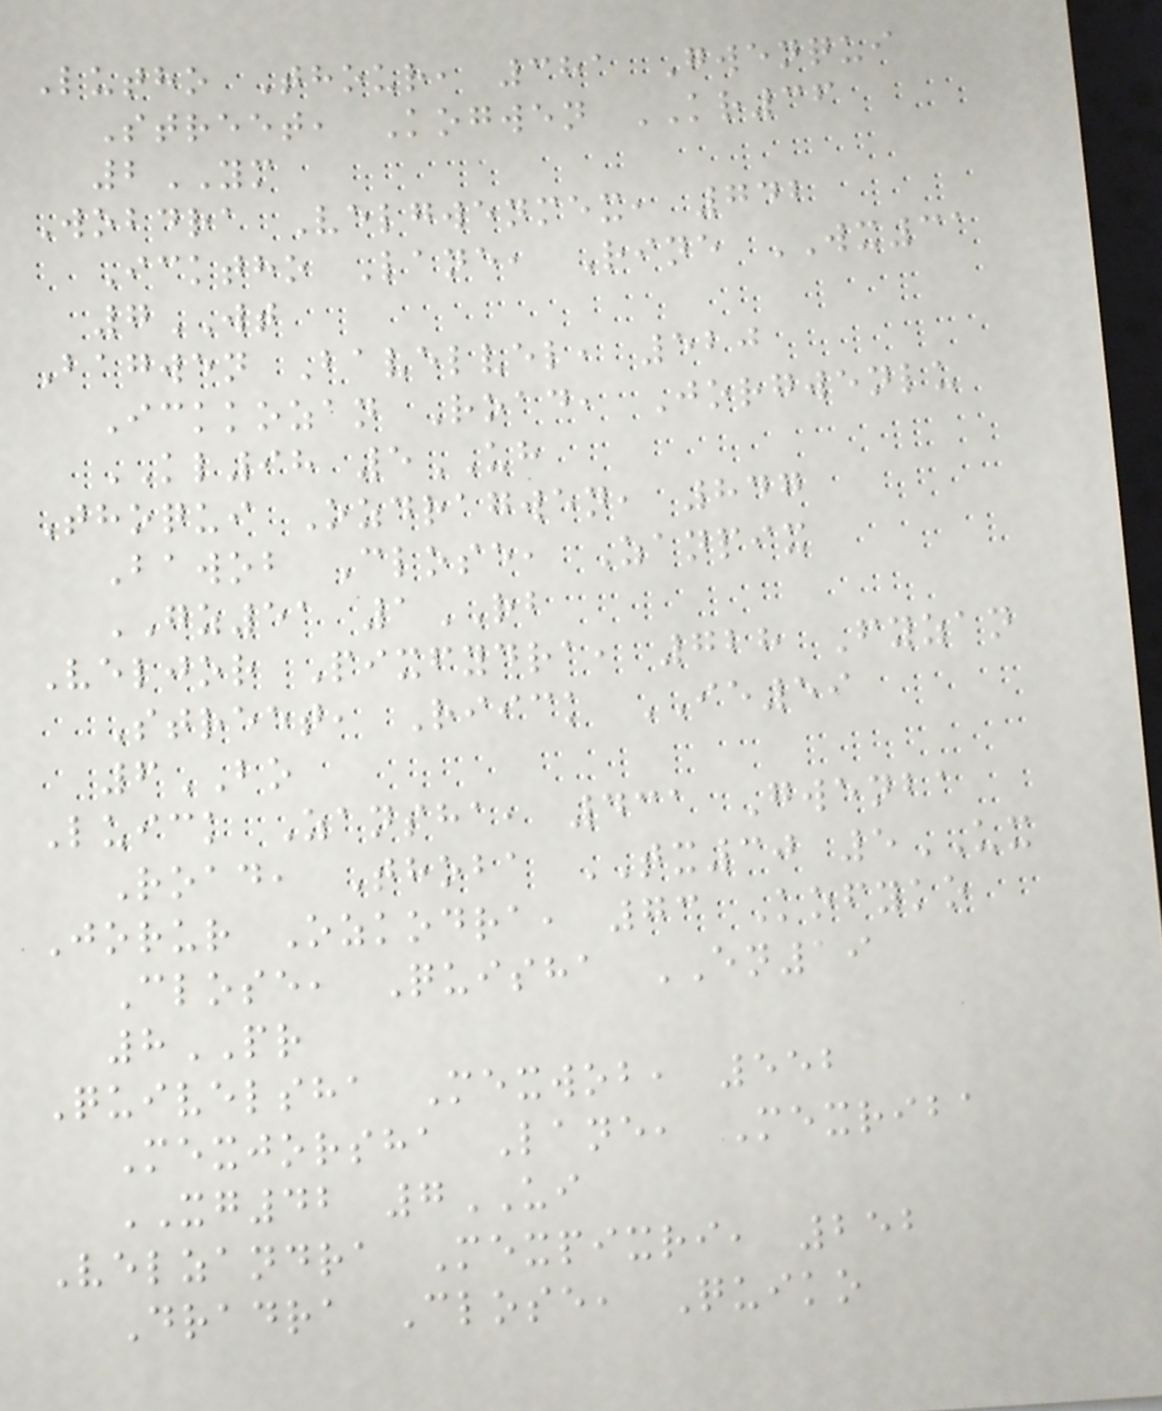Lutho Thour, 381 Gwenqui
Street, Kogwen KR36
2YM
Wobdra Velgwenmex, 742
Icktho Lane, Rine WX31
7WT
Bagwen Bavelvel, 520
Ickkozan Road, Jorgwenlu
KL98 5UH
Thoqui Ozdragwen, 847
Bawob Close, Zanpix
GZ51 1RB
Veljor Pixfydra, 728 Fyzan
Street, Riick IE59
6BO
Luick Zansha, 431 Gwenba
Road, Thoba TX30 5UX
Jorur Ozkodra, 73 Kofyko
Close, Quisha EN19
8PR
Quivelsha Mexwob, 552
Mexjorsha Lane, Mexriba
XG42 7UI
Velzandra Mexpixri, 252
Dradra Close, Quiko
